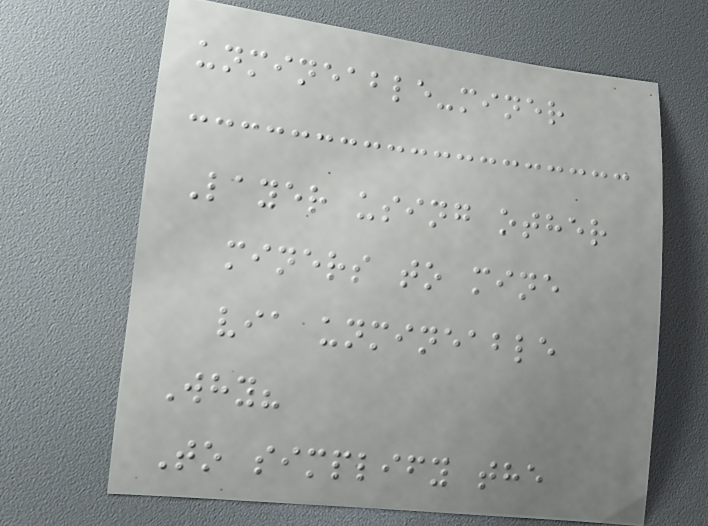unmineable-miner
Layer using other
miners to mine
via unmineable
Why?
To simplify the
